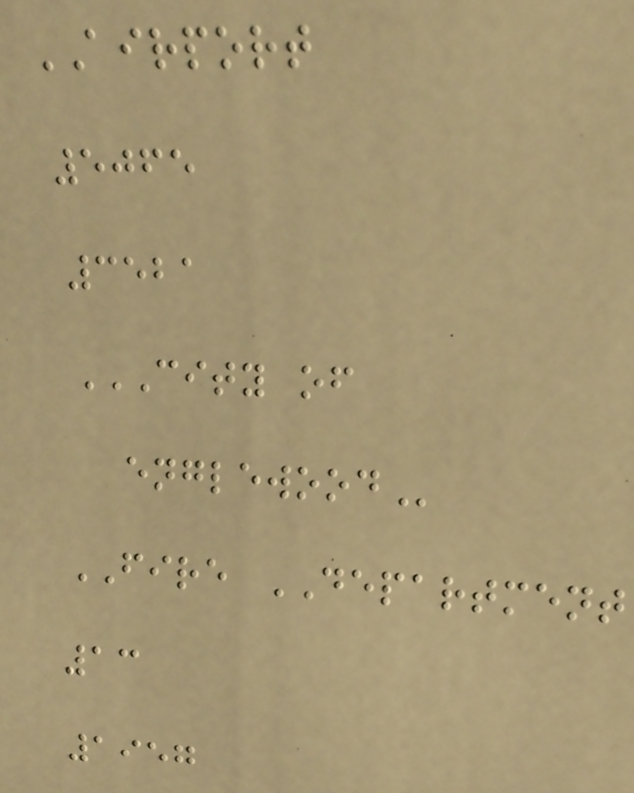AIRPORT
5065
3521
CITY OF
ENGLEWOOD
FIRE DEPARTMENT
13
1957
